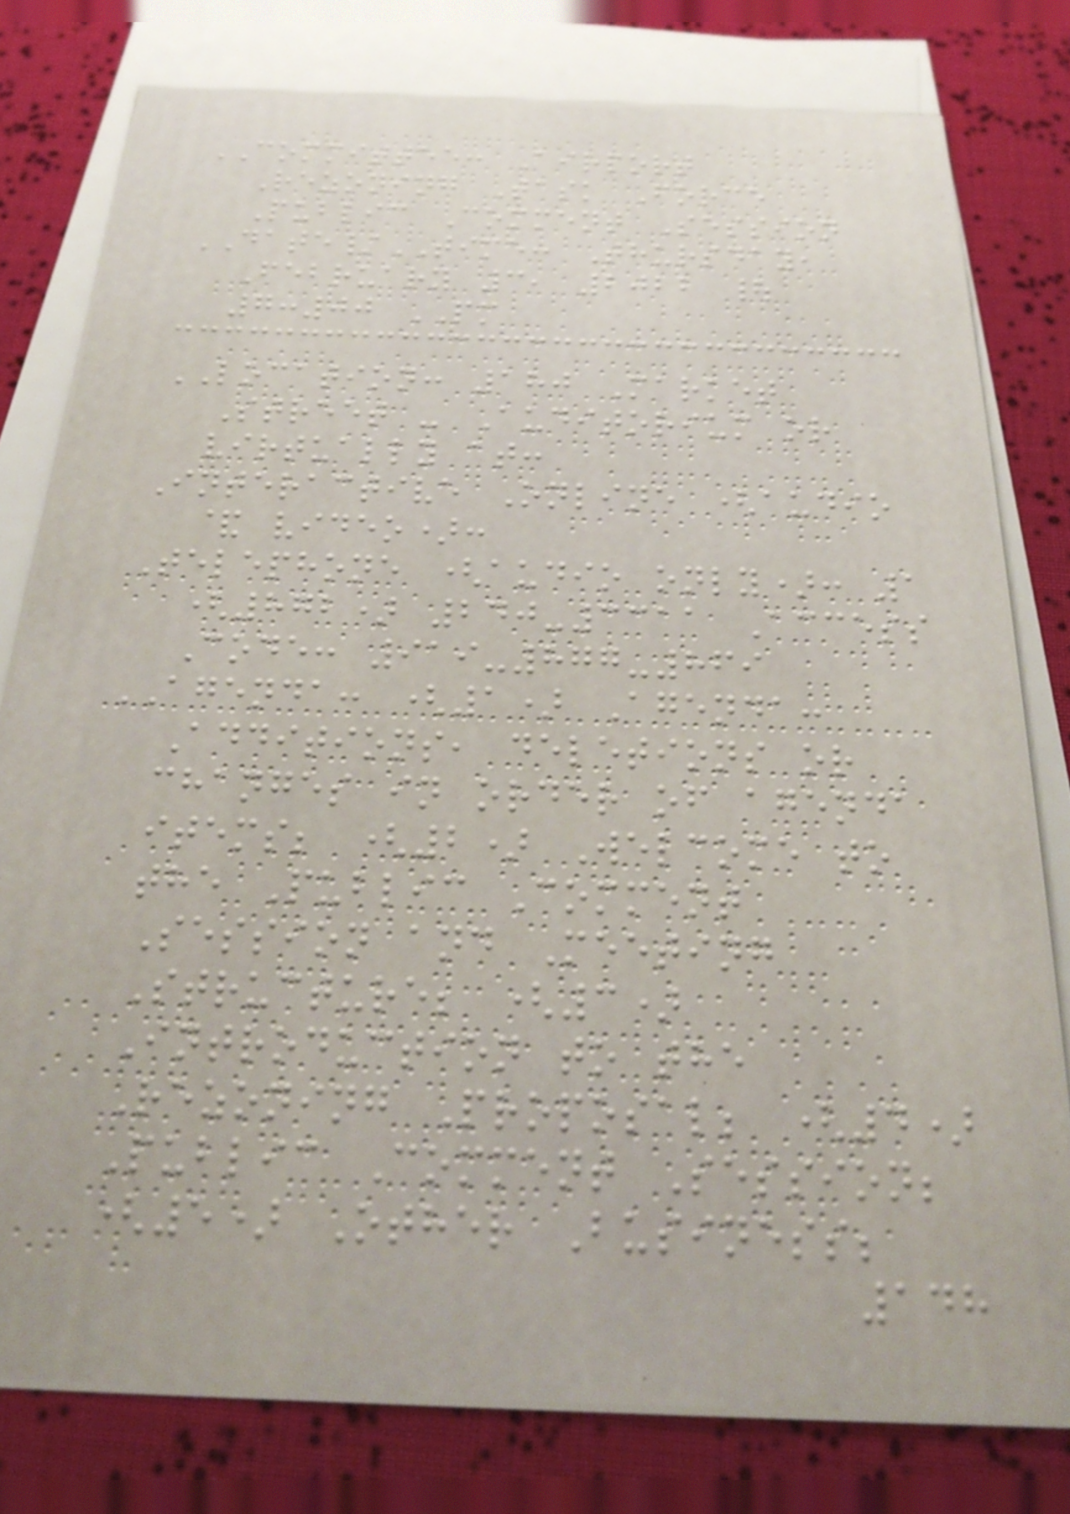COMMITTEE: Airport
Rezoning Task Force
Public Comment Session
DATE/TIME: Thursday,
February 3, 2022 |
7:00 PM
LOCATION: 180 Market
Street - Auditorium or
virtually at:
Interactive Online (audio
& video):
Telephone (audio only): 1
(872) 240-3311 Access
Code: 919-877-869
AGENDA: (1) Agenda:
Additions, deletions or
changes in order of agenda
items; (2) Welcome to
the Public Comment
Session and Meeting
Structure; (3)
Introduction to the
Rezoning Proposal; (4)
Public Comment Session;
(5) Other Business;
148
